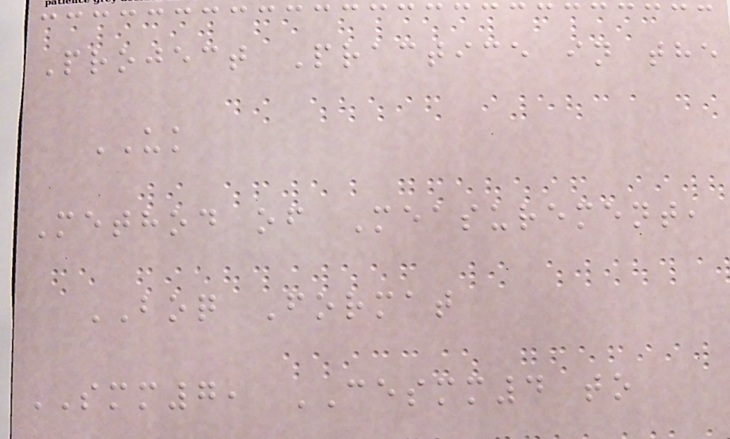Project Practice in the
UK
Method of Measurement,
BOQ Format
SMM7, CESMM4 to
